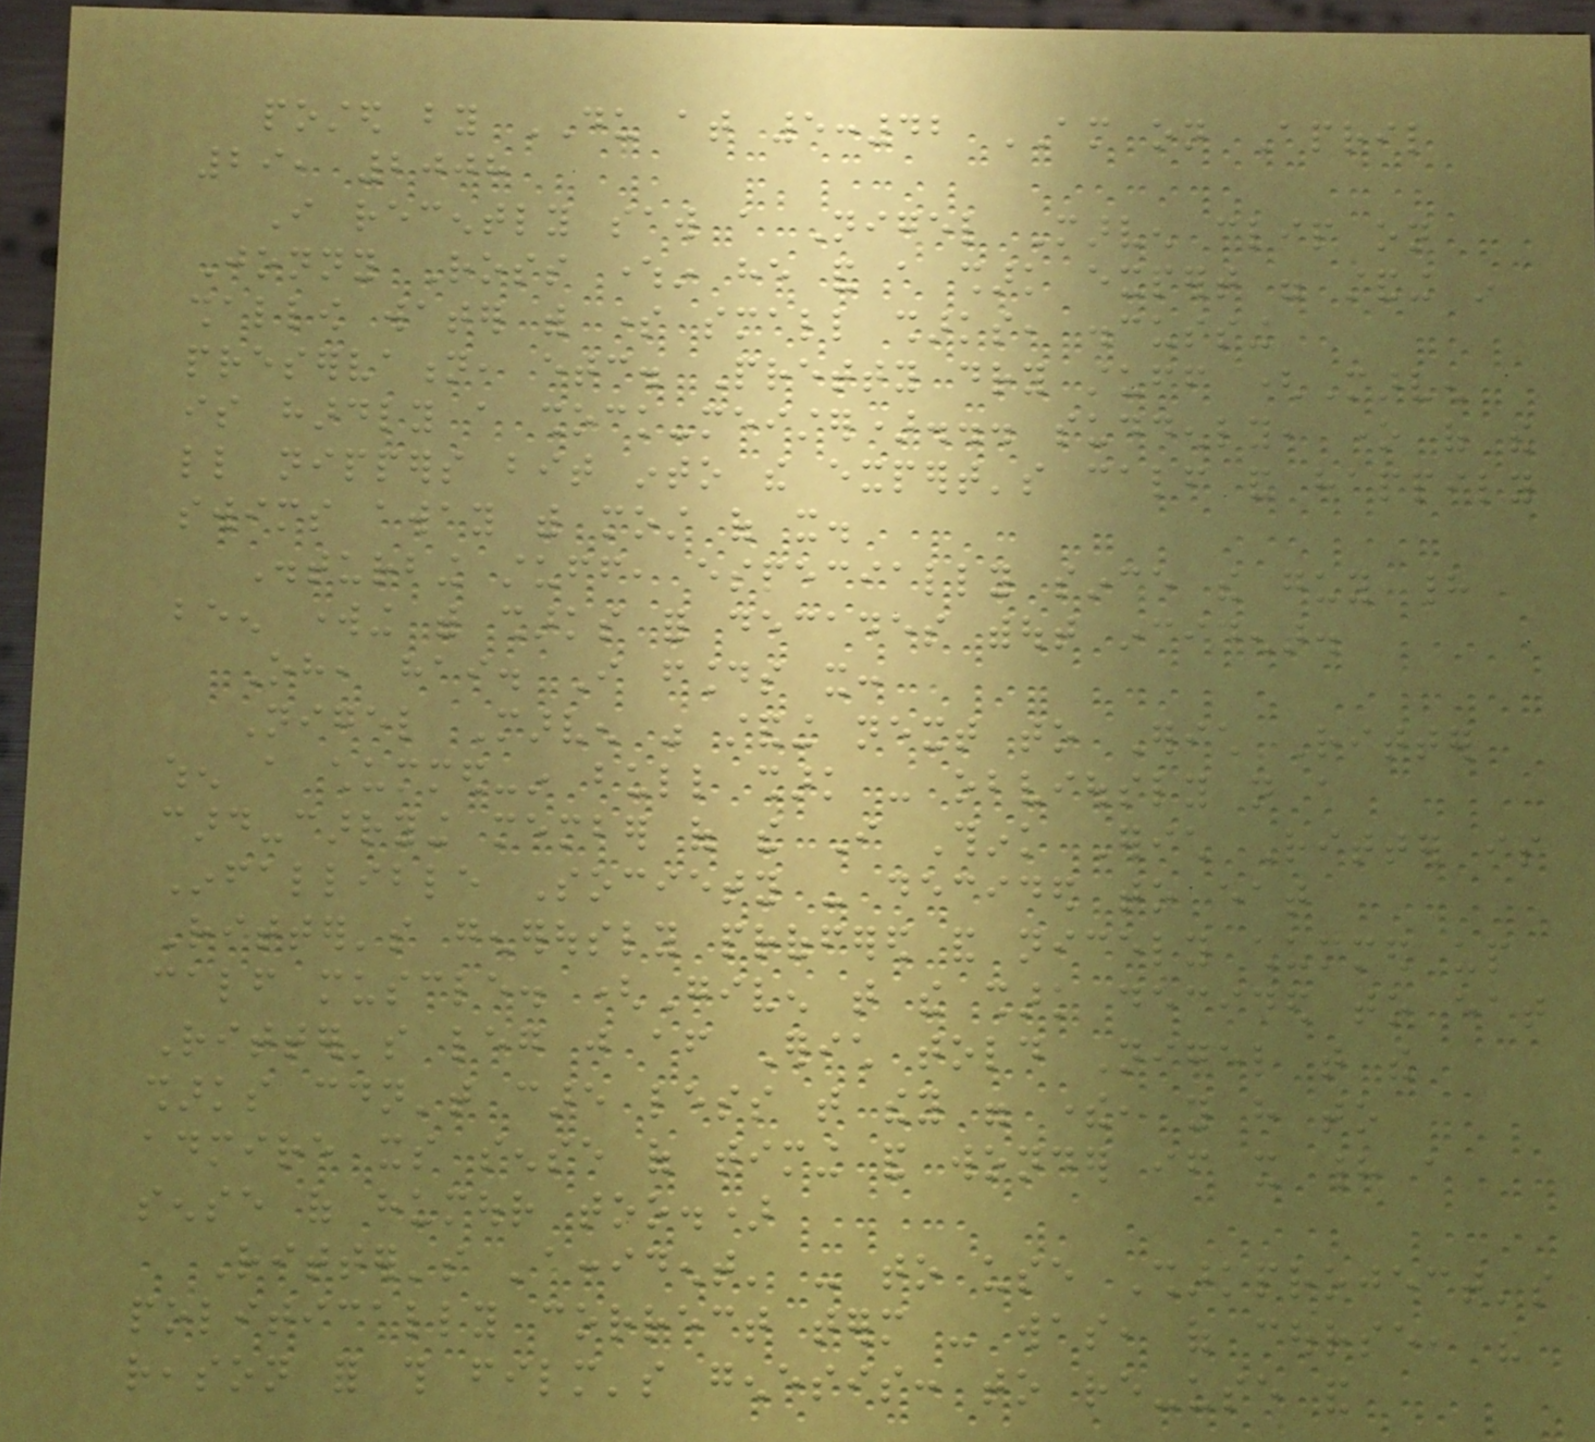posted by DU at 5:42 AM on April
29, 2008
I recently saw a Nigel Marven clip on
Jonny Ross wherein he and a shark expert were standing in
shallow water with some small sharks, discussing
preservation, etc. Pretty dry stuff (Marven
is hardly a shock-meister)... suddenly, one of the
little nippers bit into the expert's calf and happily
swims away with most of it.
Disturbing stuff, especially since the guy had
been working with sharks for decades without incident.
Oh, hai. I founds it:
Nigel Marven was standing next to Erich Ritter
when a chummed-in bull shark - obviously not a
card-carrying member of the I Think Erich Ritter is
Infallible Society - decided to eat
Ritter's generously proffered and nicely chummed up
calf muscle. (Given that the shark decided to eat
Ritter's leg just after Erich told Nigel that the
sharks couldn't care less that they were there, you have to
admire its sense of timing and wonder if it had a
sense of humour too.)
Ritter's 'accident' - to use Sharkproject's
politically correct term - was, of course, the
reason for this film's genesis: to re-use and
